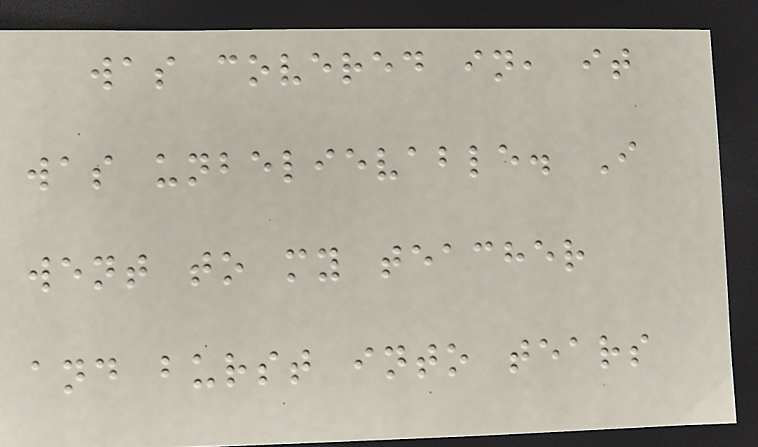was covered in, it
was unbelievable. I
went to my teacher
and burst into tears
